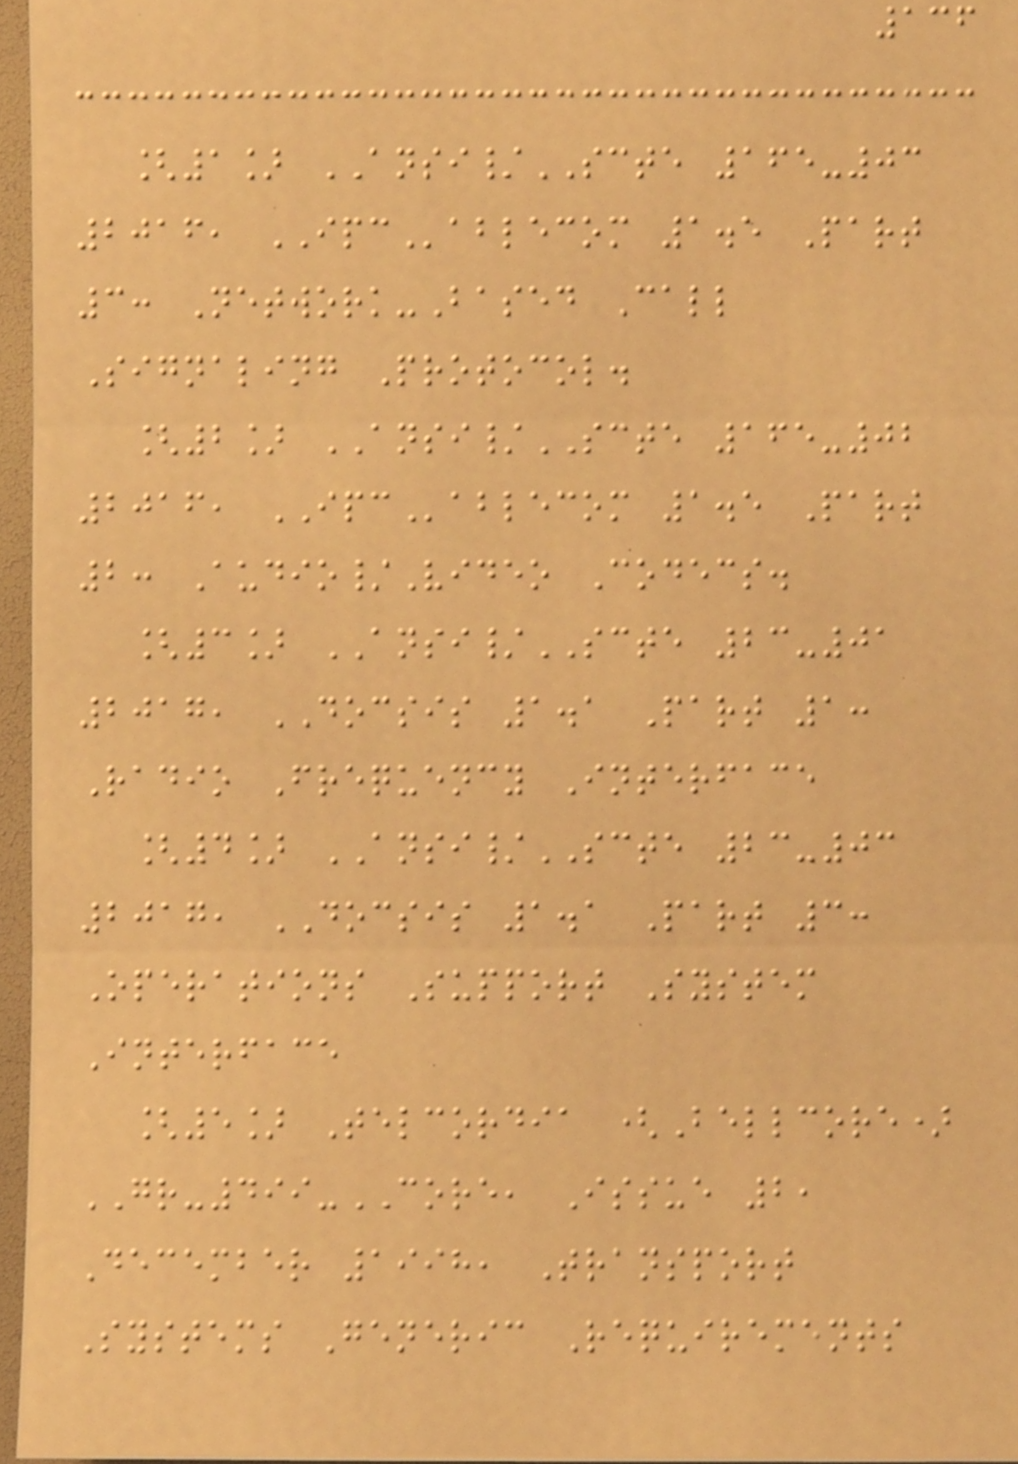136
[1] ANSI/SCTE 165-03
2016, IPCablecom 1.5 Part
3: Network-Based Call
Signaling Protocol.
[2] ANSI/SCTE 165-02
2016, IPCablecom 1.5 Part
2: Audio/Video Codecs.
[3] ANSI/SCTE 23-01
2017, DOCSIS 1.1 Part 1:
Radio Frequency Interface
[4] ANSI/SCTE 23-03
2017, DOCSIS 1.1 Part 3:
Operations Support System
Interface
[5] Telcordia (Bellcore)
GR-499-CORE, Issue 2,
December 1998, Transport
Systems Generic Requirements
